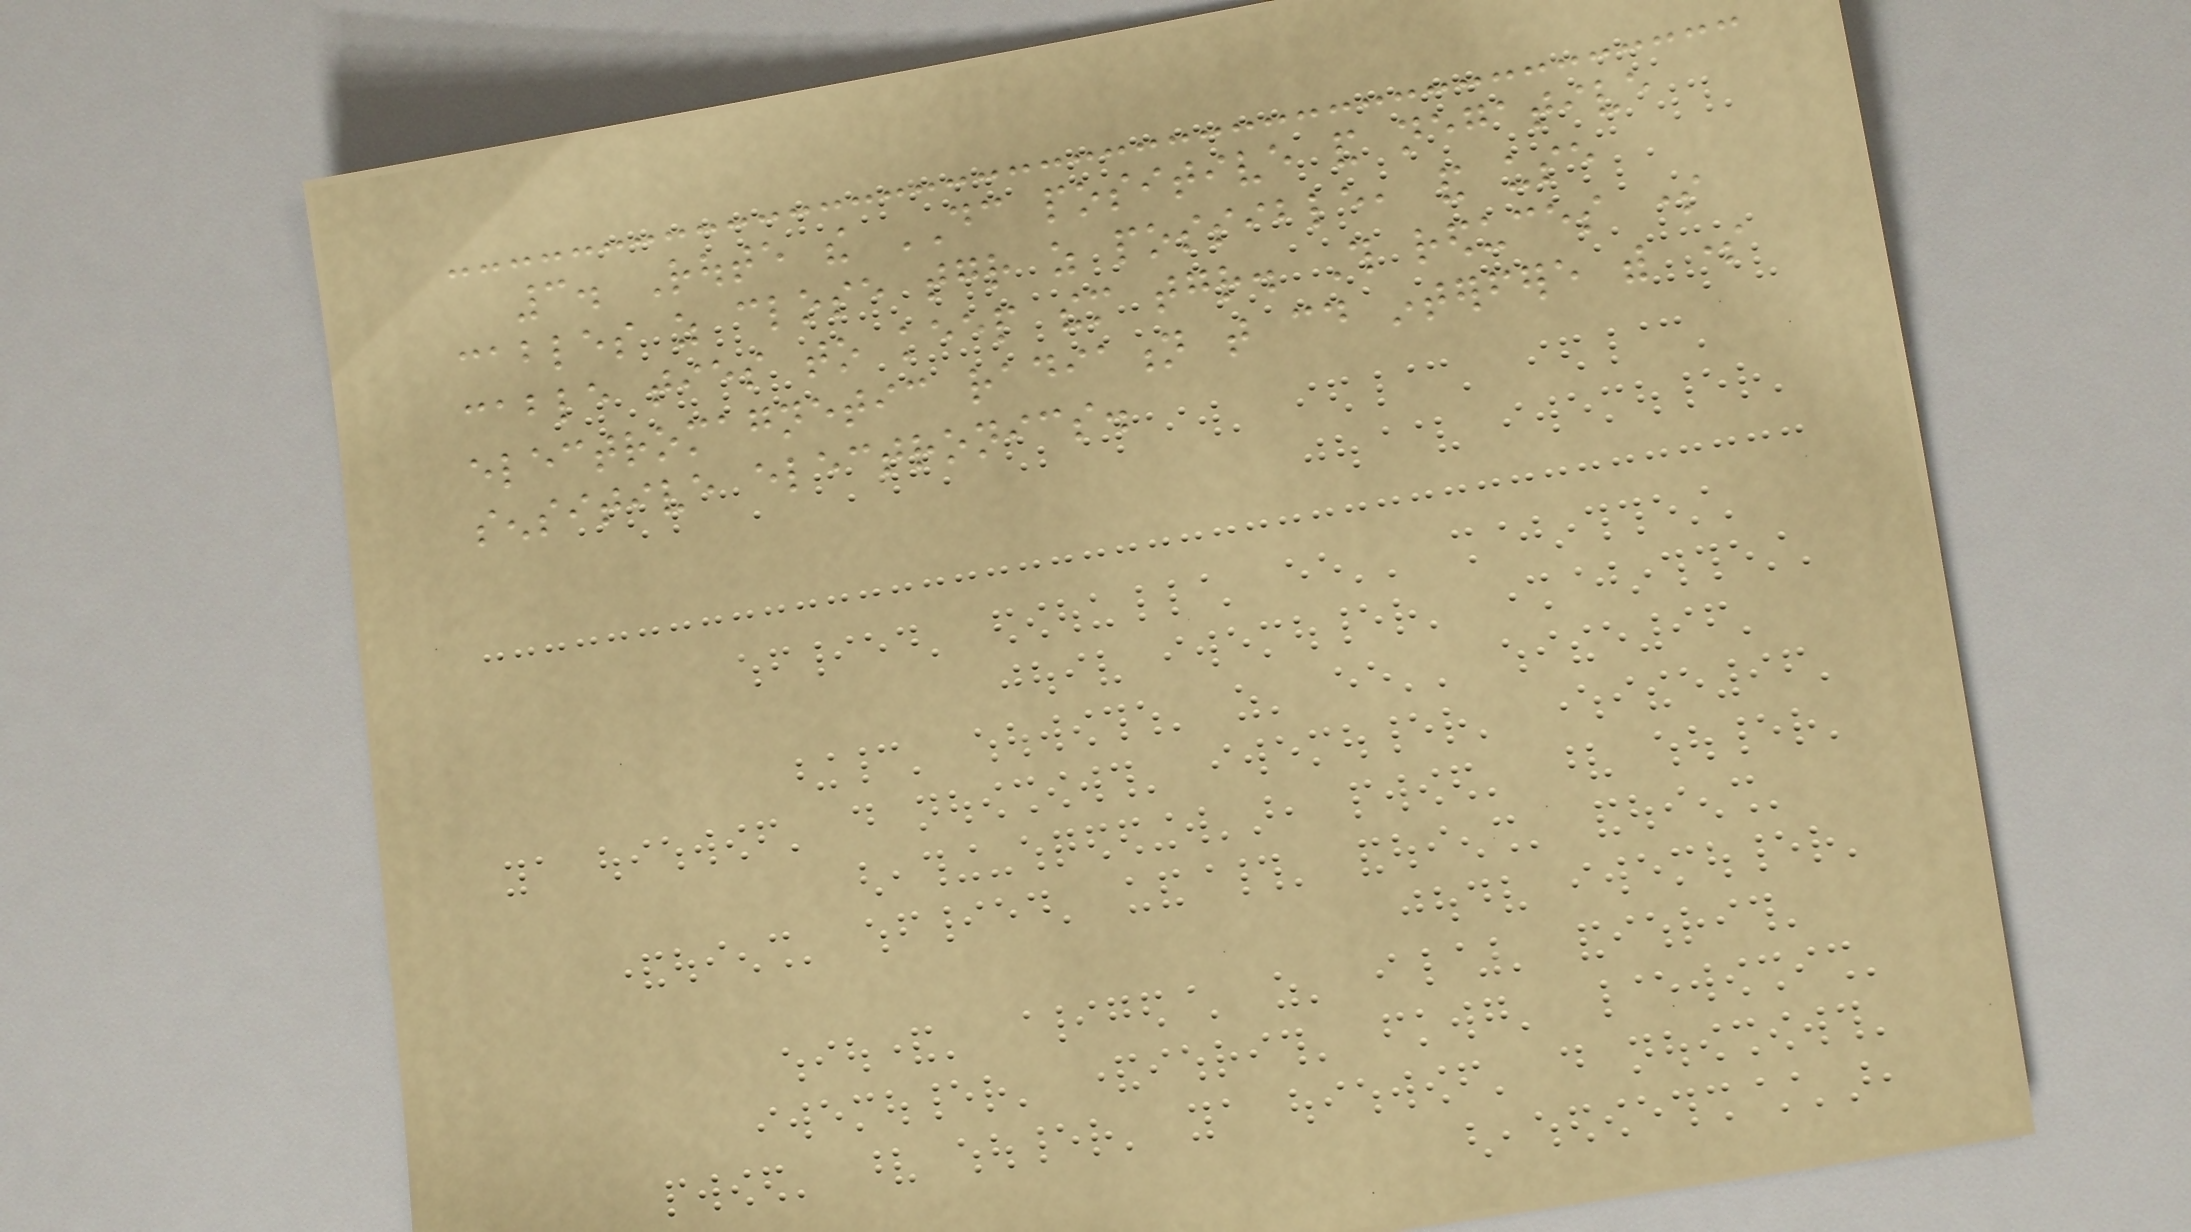3. Route the DC positive and negative
cables as close together as possible, and use
cable ties to keep them together. This reduces some
electromagnetic radiation that could interfere with some
sensitive electronics.
